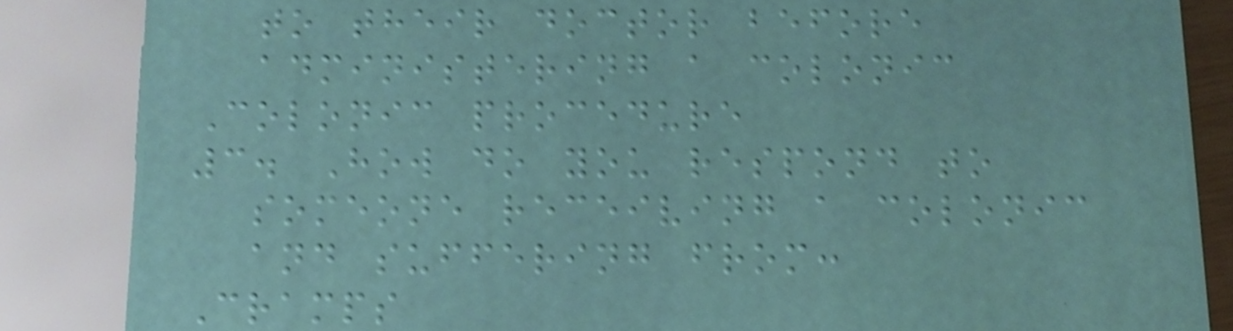to their doctor before
administering a colonic
Colonic procedure
3. How do you respond to
someone receiving a colonic
and suffering from:
Cramps
